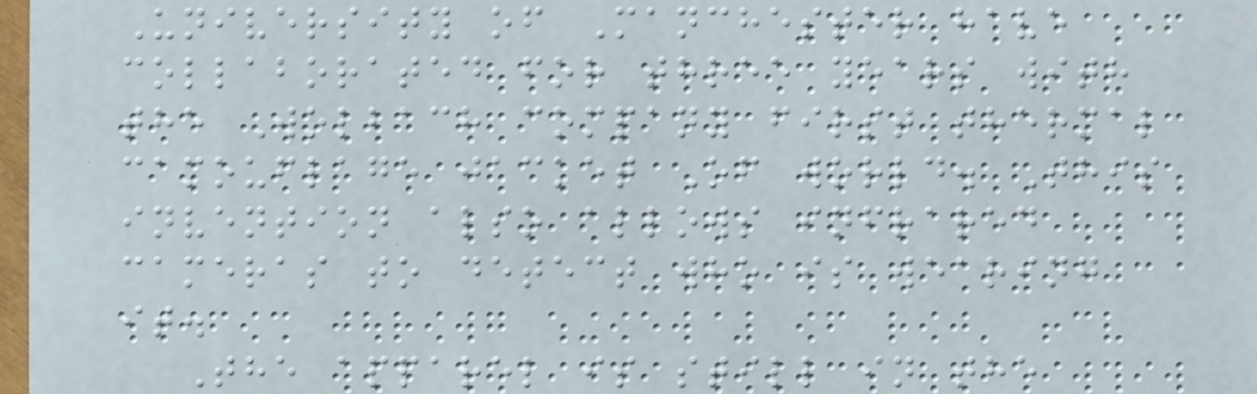University of Manchester have
collaborated for three years with
the Wolbach company first thermal
camouflage jacket Of world. This
invention also allows infrared
cameras to detect who is wearing
it.
The apparel is still in the
